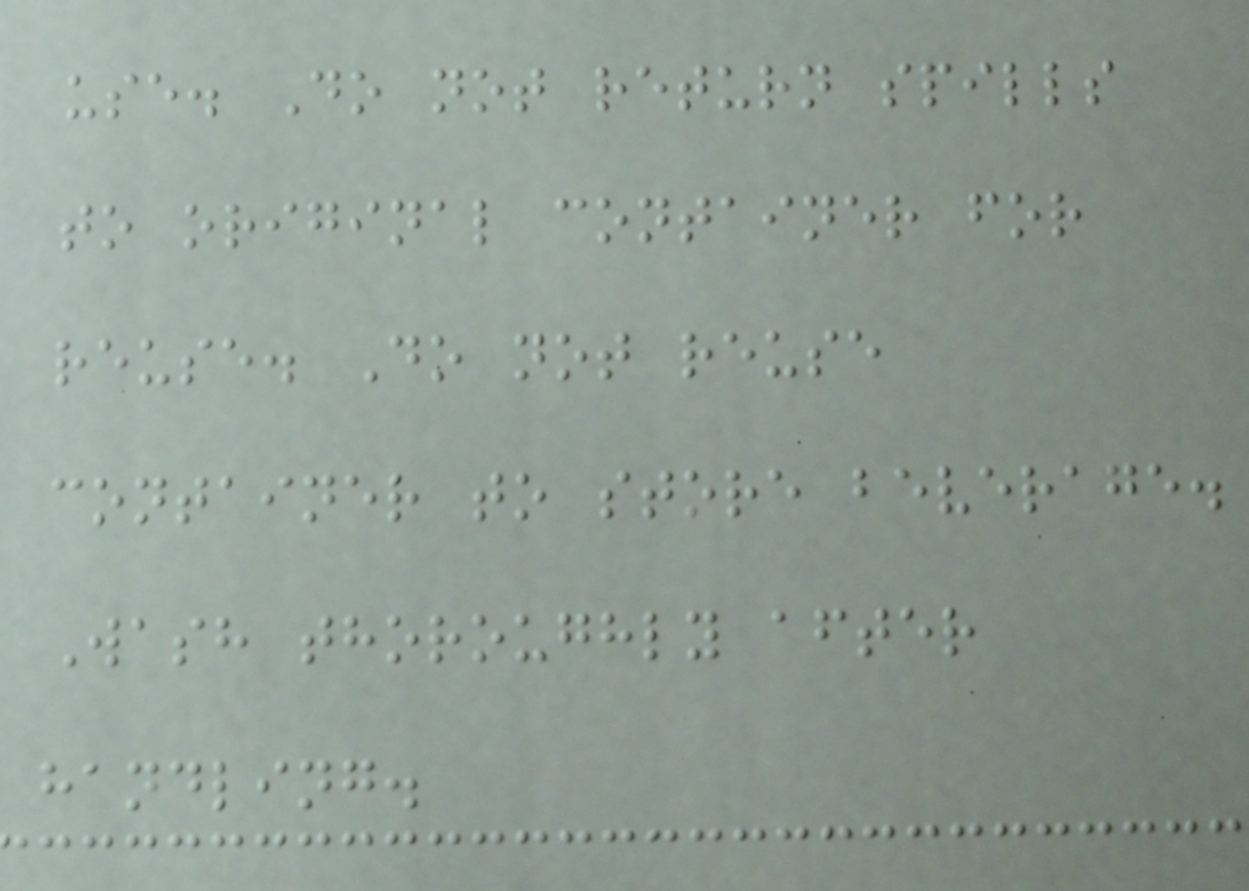use. Do not return spills
to original container for
reuse. Do not reuse
container to store beverage.
Wash thoroughly after
handling.
